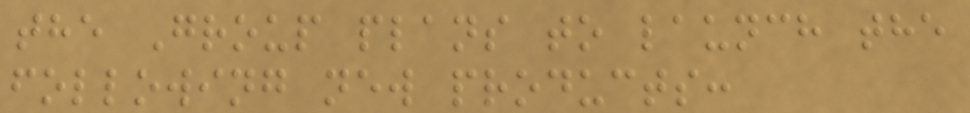the Group plans to launch the
following new products:
